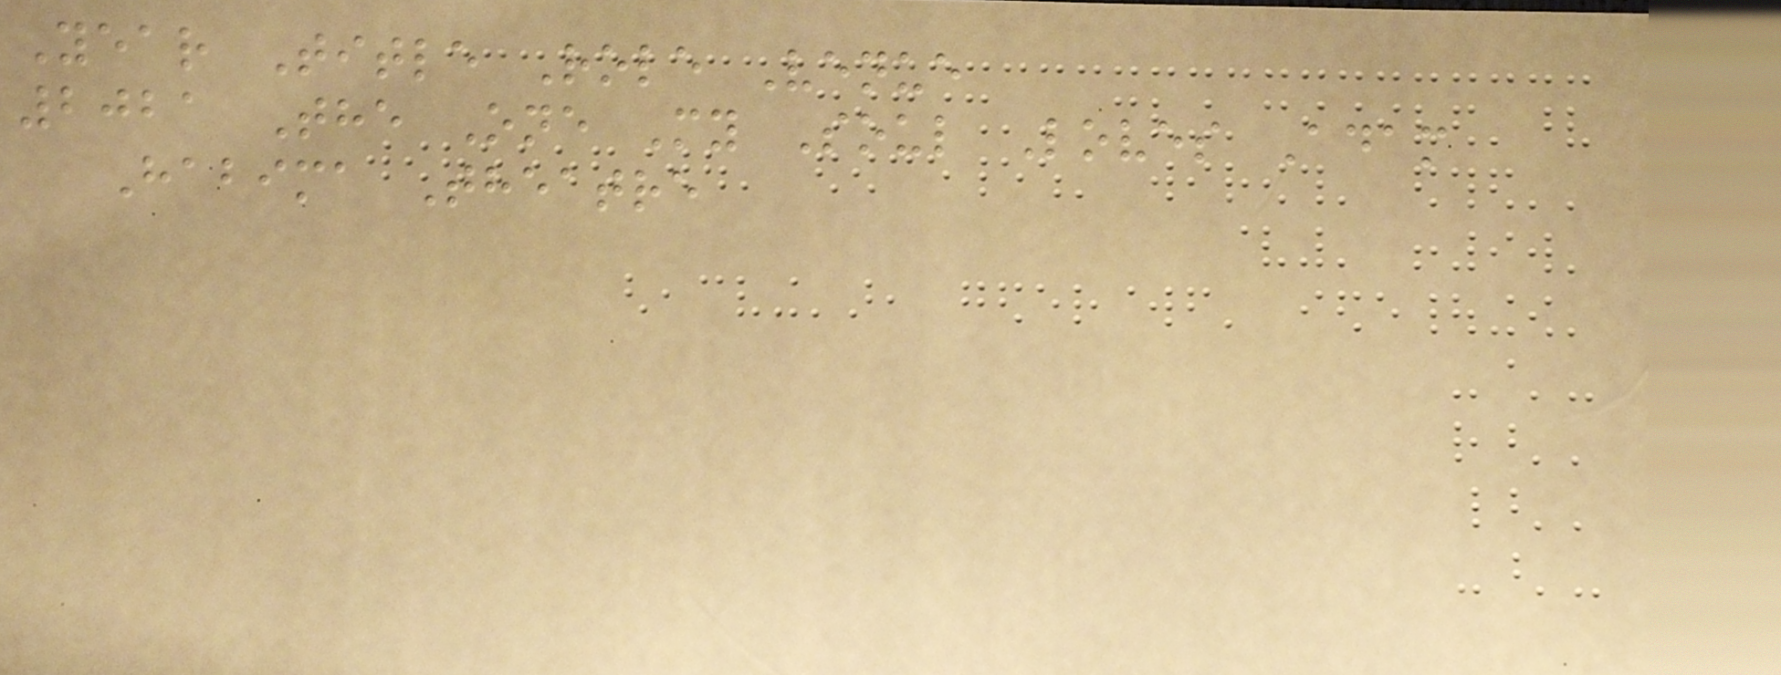Year Title Role Venue
2021 The One My Soul Loves Adam
Habima Theatre
